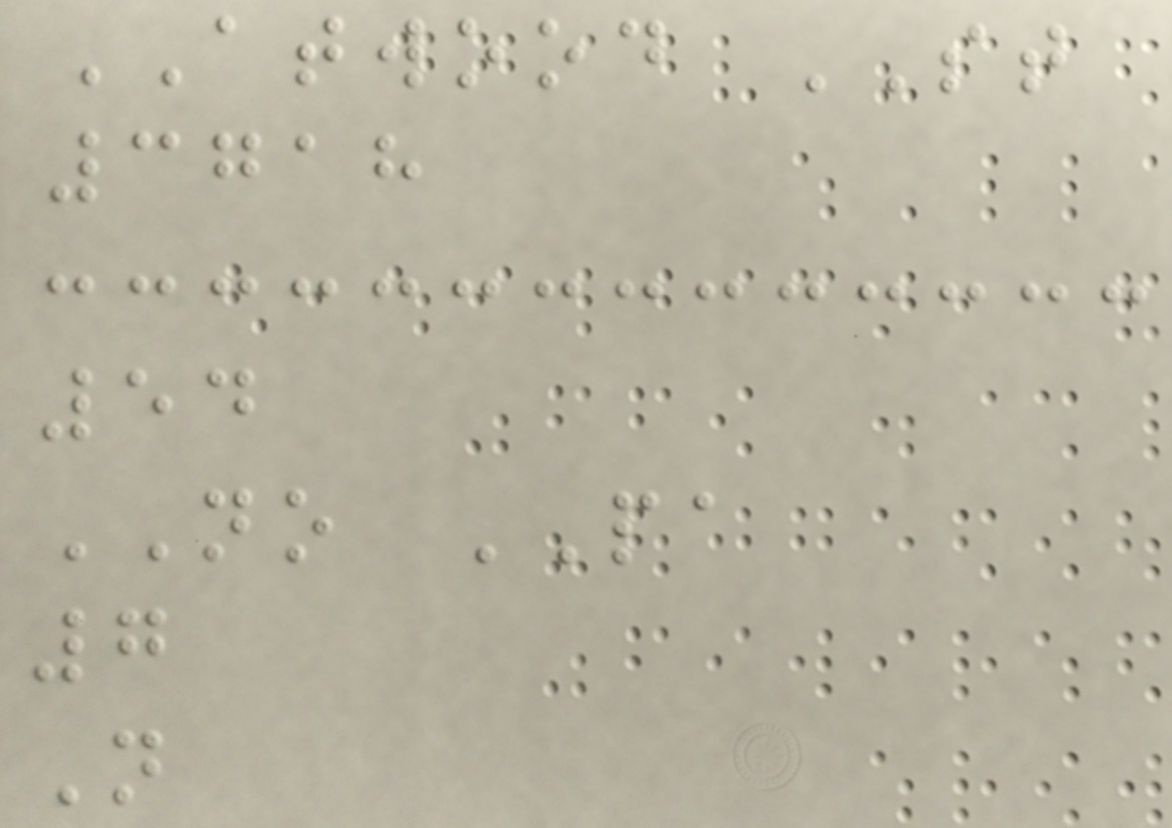ATWOOD ST
3718
54
NO PA
7
N
